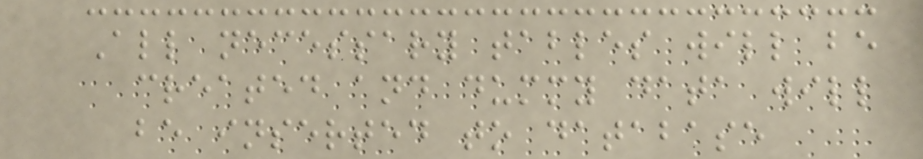All necessary tables will be
created and dummy data will
be inserted to database
